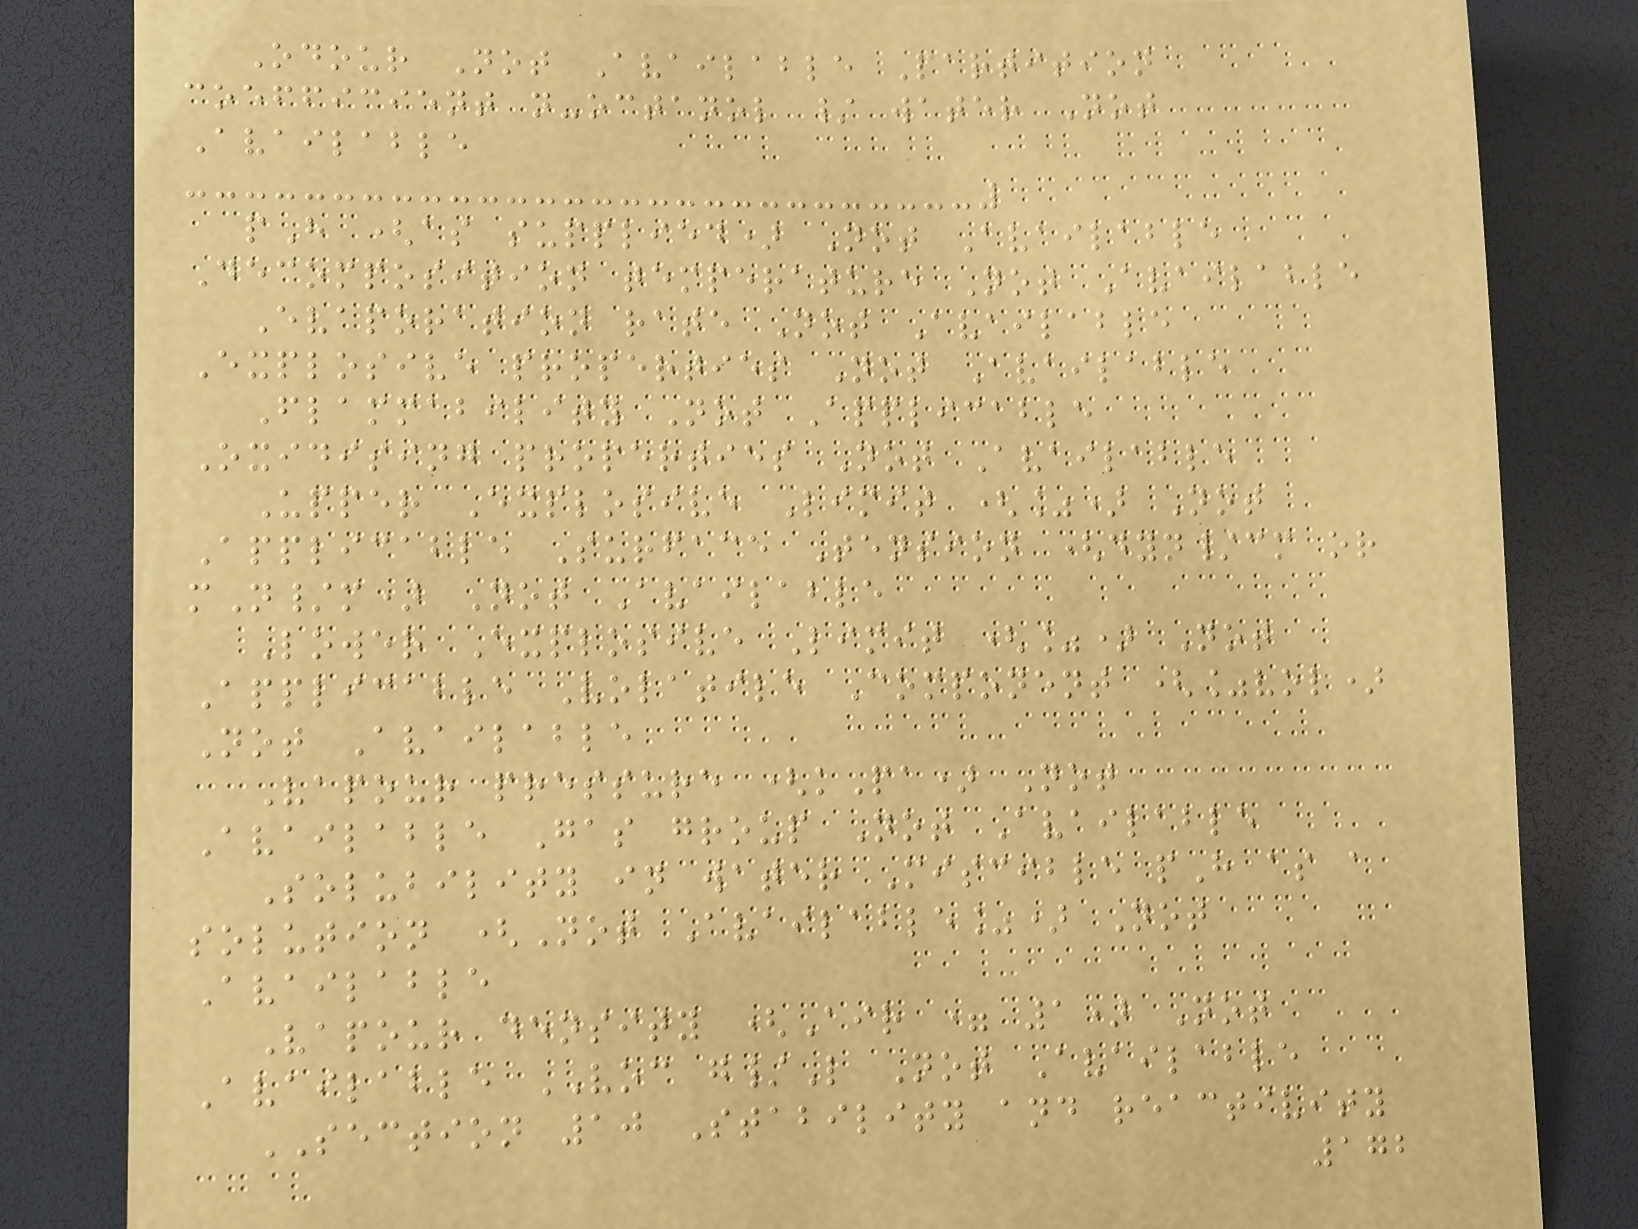Odour Not Available Partition
coefficient n-octanol / water Not
Available
pH (as supplied) Not Available
Decomposition temperature Not Available
Evaporation rate Not Available
Explosive properties Not Available
Flammability Not Applicable
Oxidising properties Not Available
Upper Explosive Limit (%) Not
Applicable Surface Tension (dyn/cm or
mN/m) Not Available
Lower Explosive Limit (%) Not
Applicable Volatile Component (%vol)
Not Available
Vapour pressure (kPa) Not
Available Gas group Not Available
Solubility in water Miscible pH as a
solution (Not Available%) Not
Available
Vapour density (Air = 1) Not
Available VOC g/L Not Available
SECTION 10 Stability and reactivity
172
